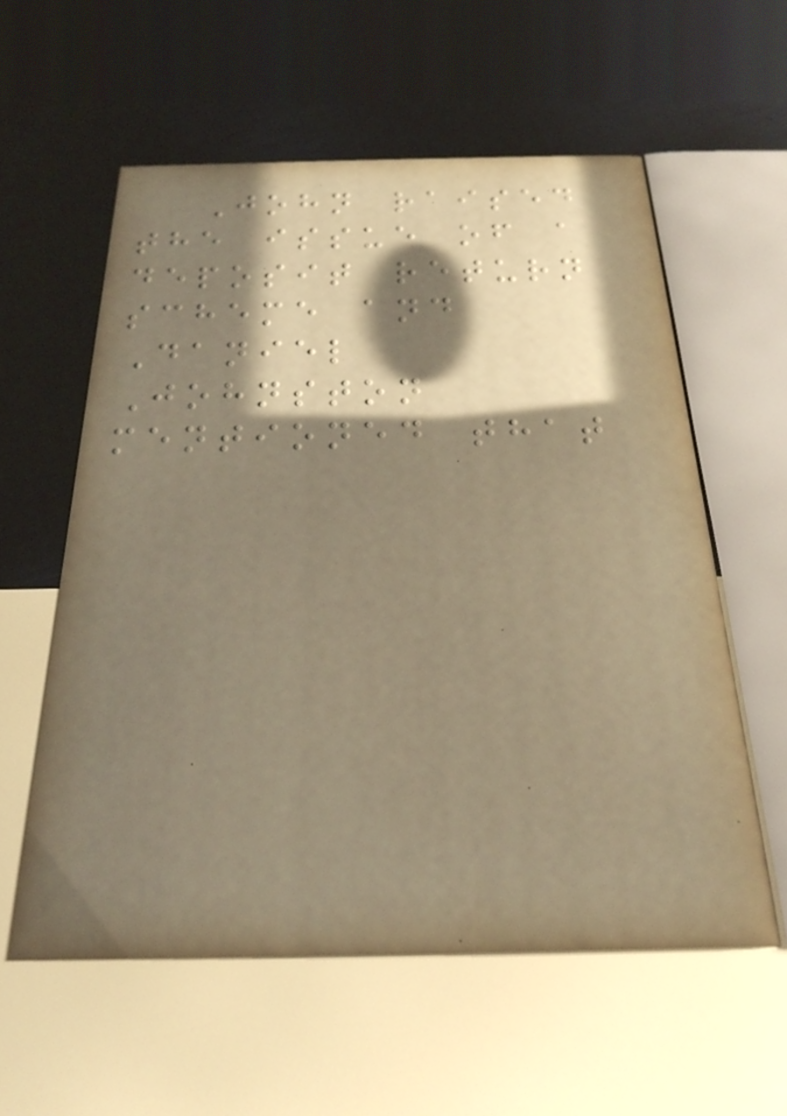John raised
the issue of a
deposit return
scheme and
Daniel
Johnston
mentioned that
